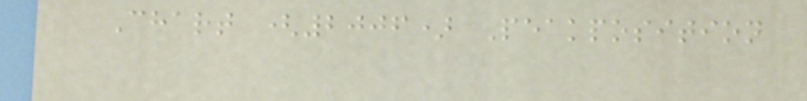Chart (2006) Peakposition
